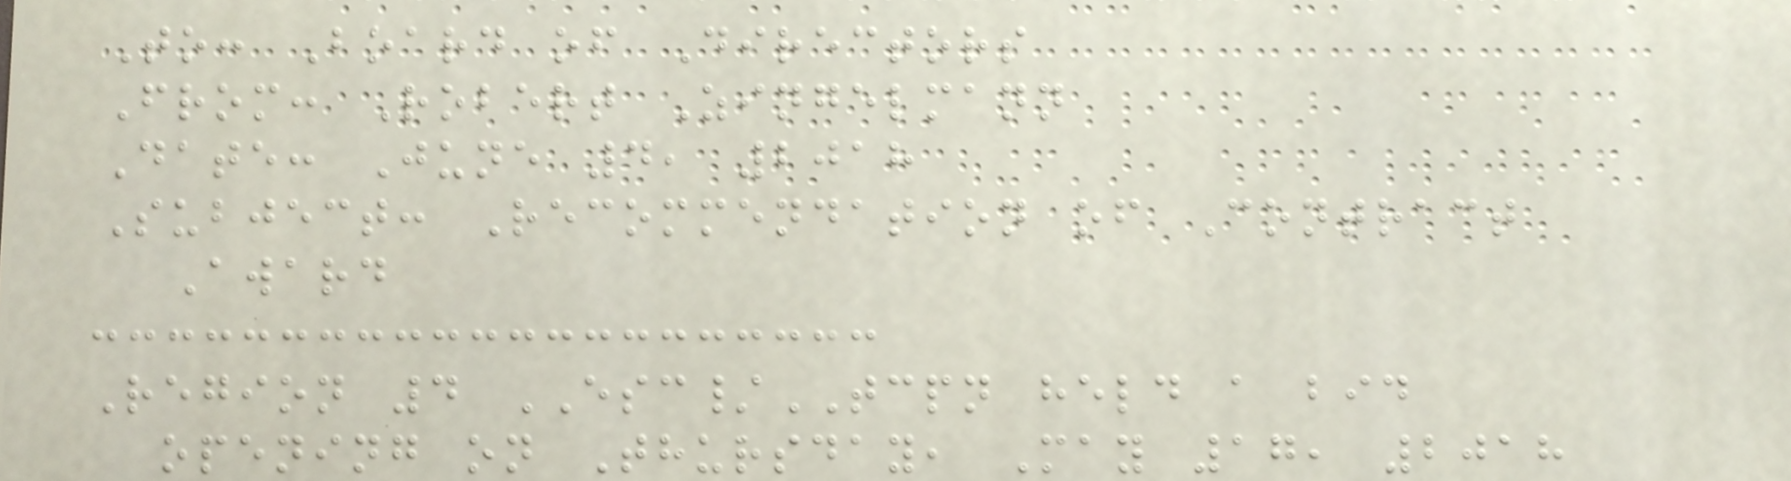To: Board of Directors
From: Robert Zingelmann
Date: June 4, 2018
Subject: Recommendation of Contract
Award
Region 4 ESC/TCPN held a bid
opening on Thursday, May 17, 2018
